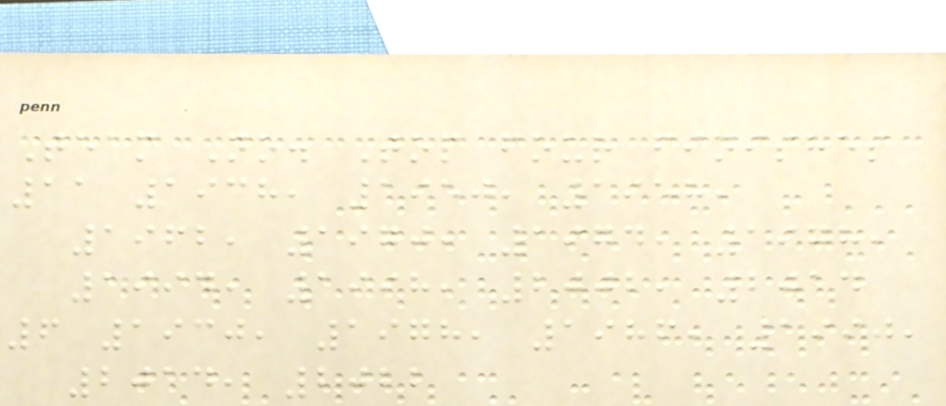Team No. Top four finishes
11 1938, 1950, 1958,
1962, 1970, 1974, 1978,
1994, 1998, 2002, 2014
6 1930, 1978, 1986, 1990,
2014, 2022
